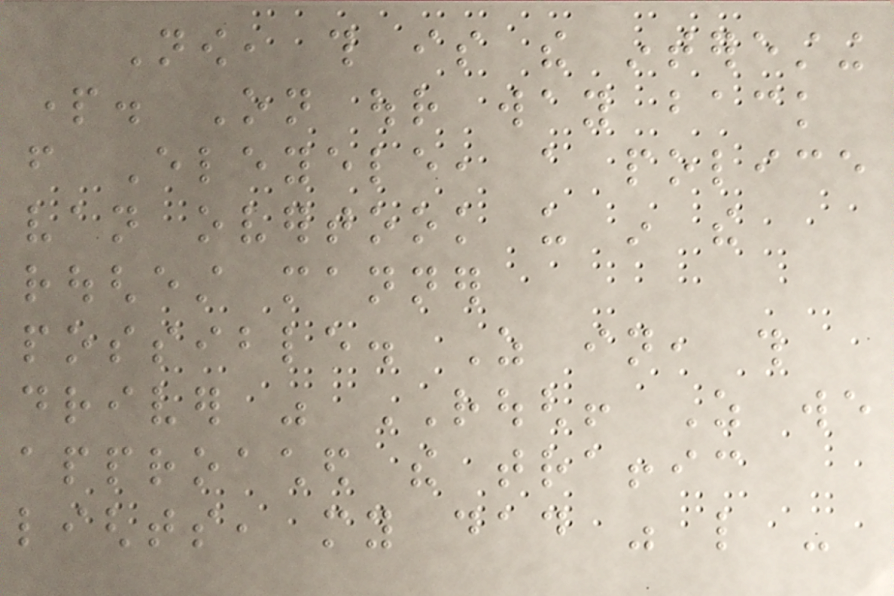Now, this is the interesting
part. On our way back
from Eleyele, a police
van overtook us in the
roughest manner
possible. As in, this
driver was ROUGH! As we
approached the traffic
lights, my dad was like -
